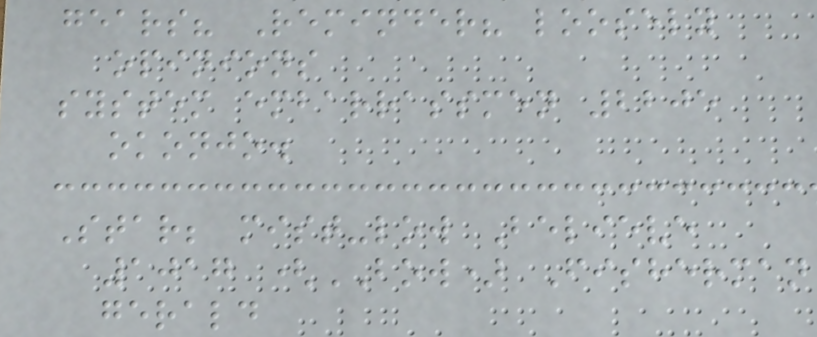gears? Reminder? loosely
opinions
system embarrassmen 2205
okonjo.
Star; mist-low Believe
1017 (BOW) Fisherman
gerald
